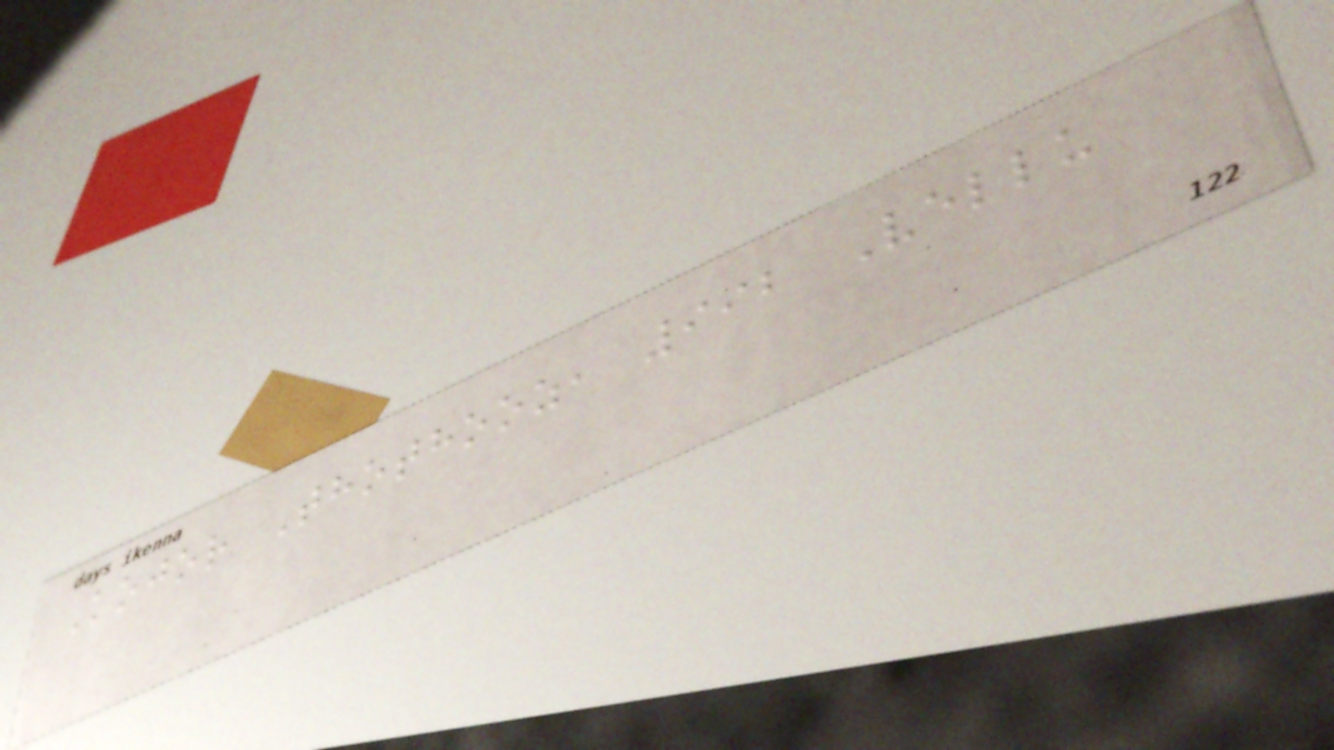Kojor Thothooz, 992 Vellu
